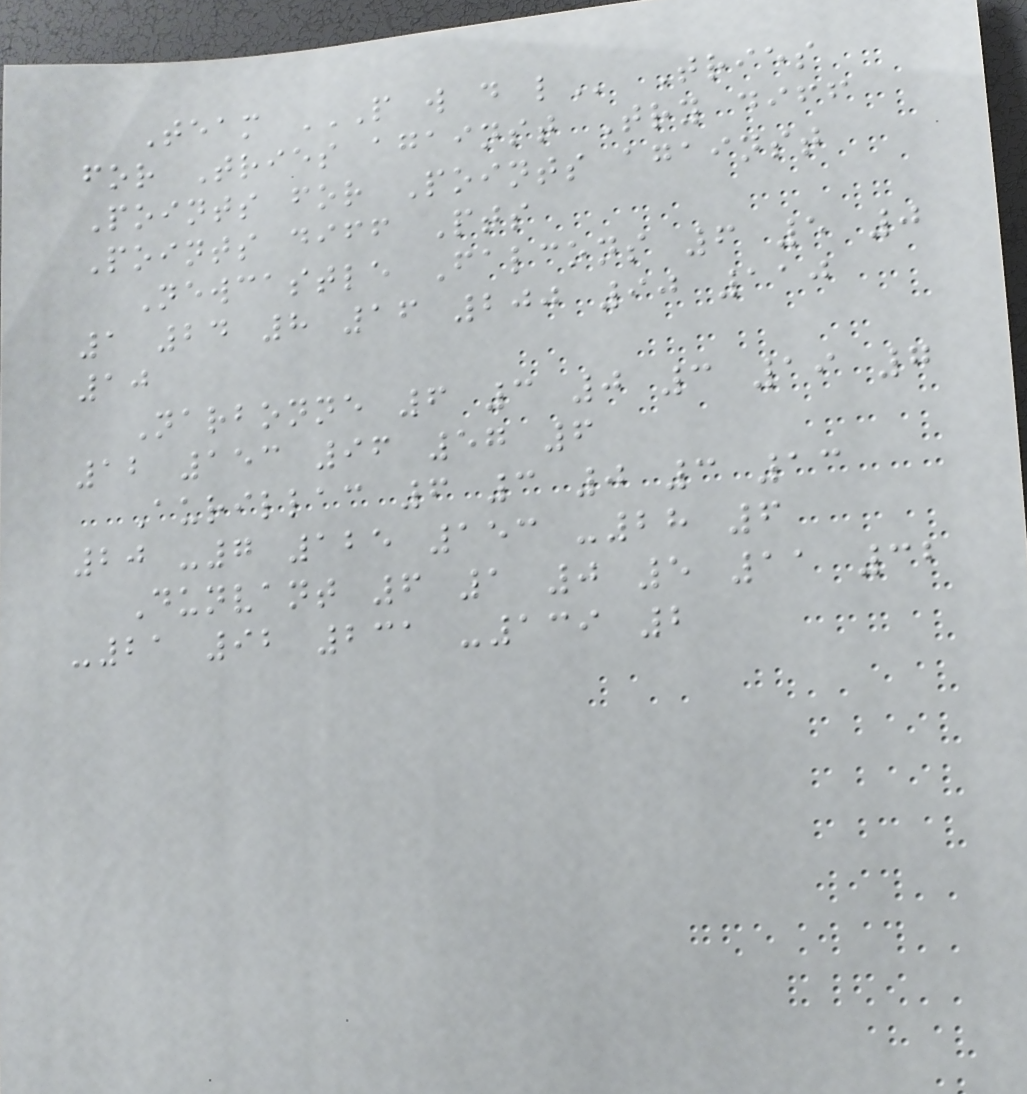Team P W D L Tries
for Tries against Try diff
Points for Points against
Points diff Pts
Newcastle Falcons 6 5 0
1 24 8 16 200 90 110
10
Narbonne 6 3 0 3 19 7
12 153 96 57 6
Aurillac 6 3 0 3 13
20 -7 125 153 -28 6
Dunvant 6 1 0 5 11 32
-21 92 231 -139 2
